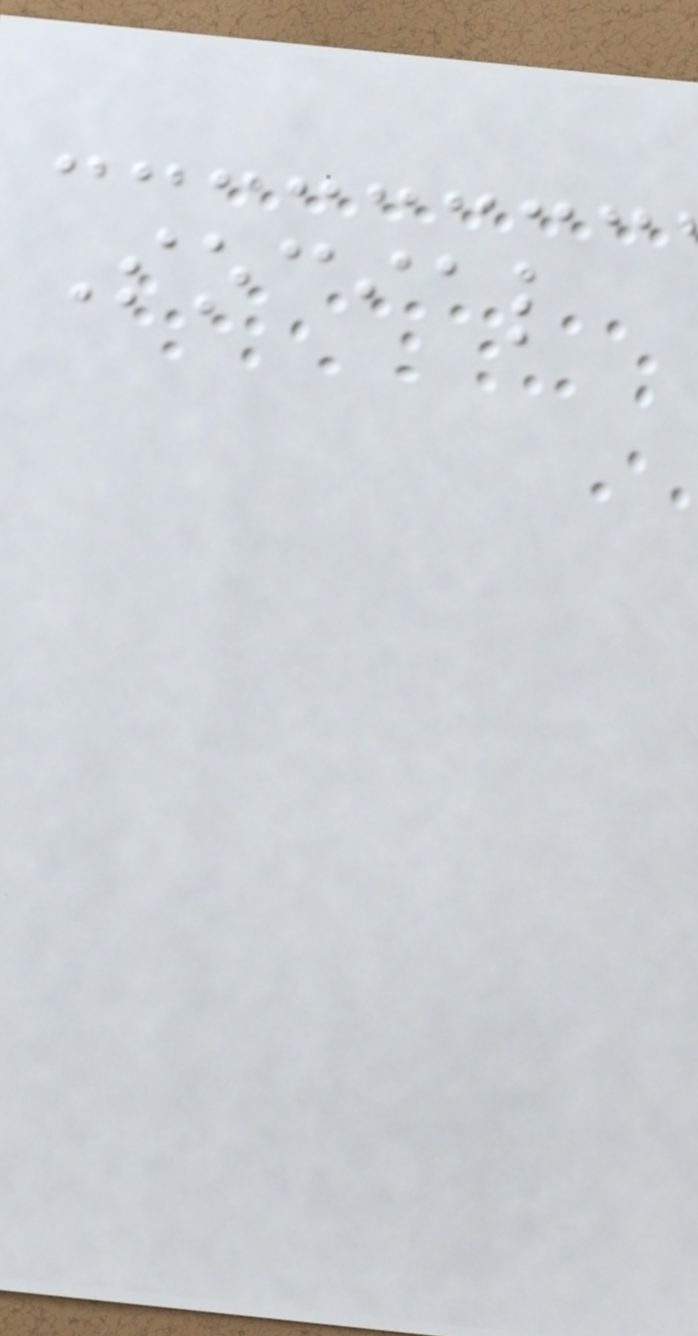Social
